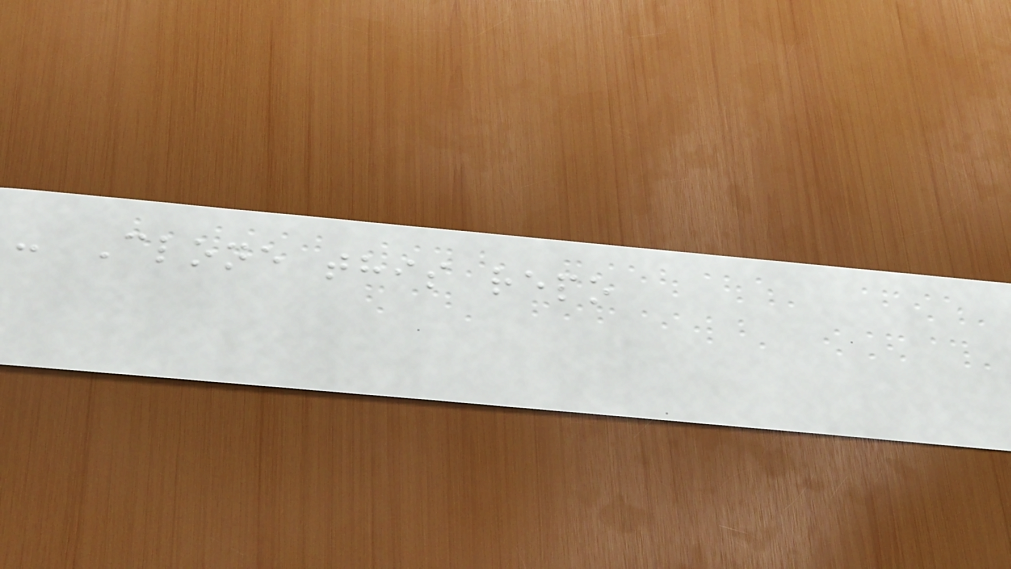- Clone this repo
